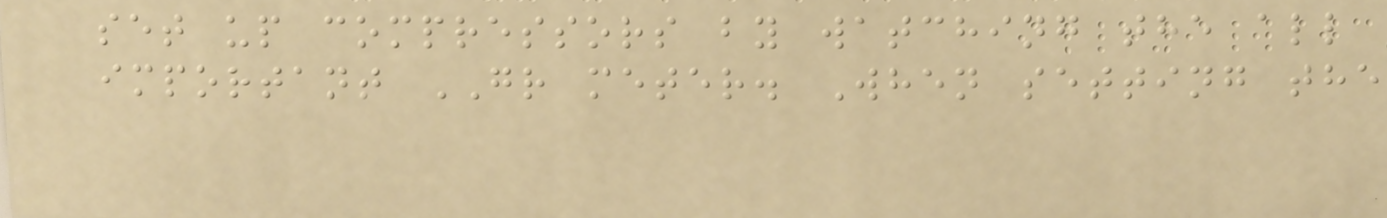set up compressors by watching the all
important GR meter. When setting the
